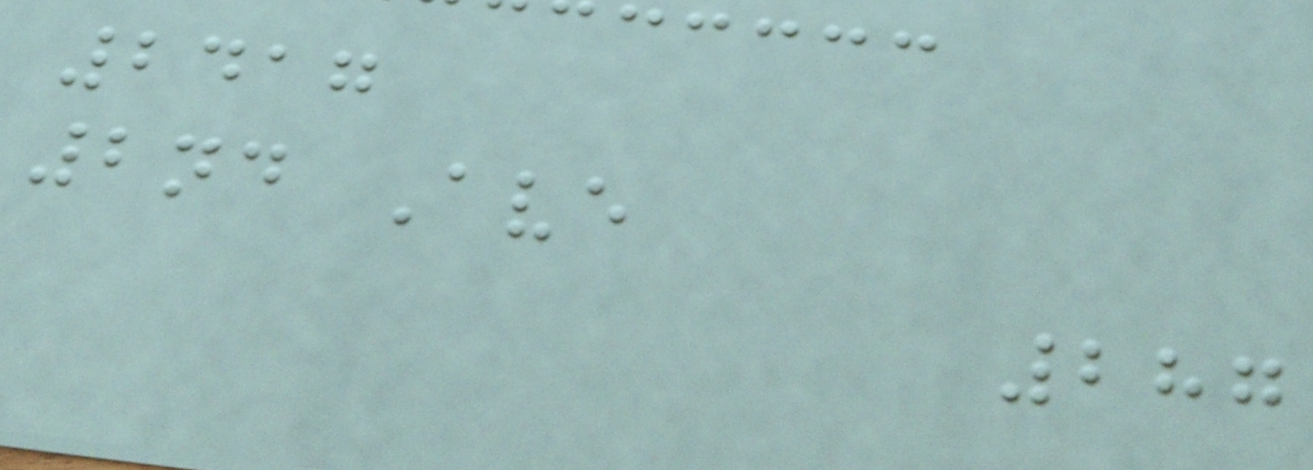2417
2nd Ave
287
